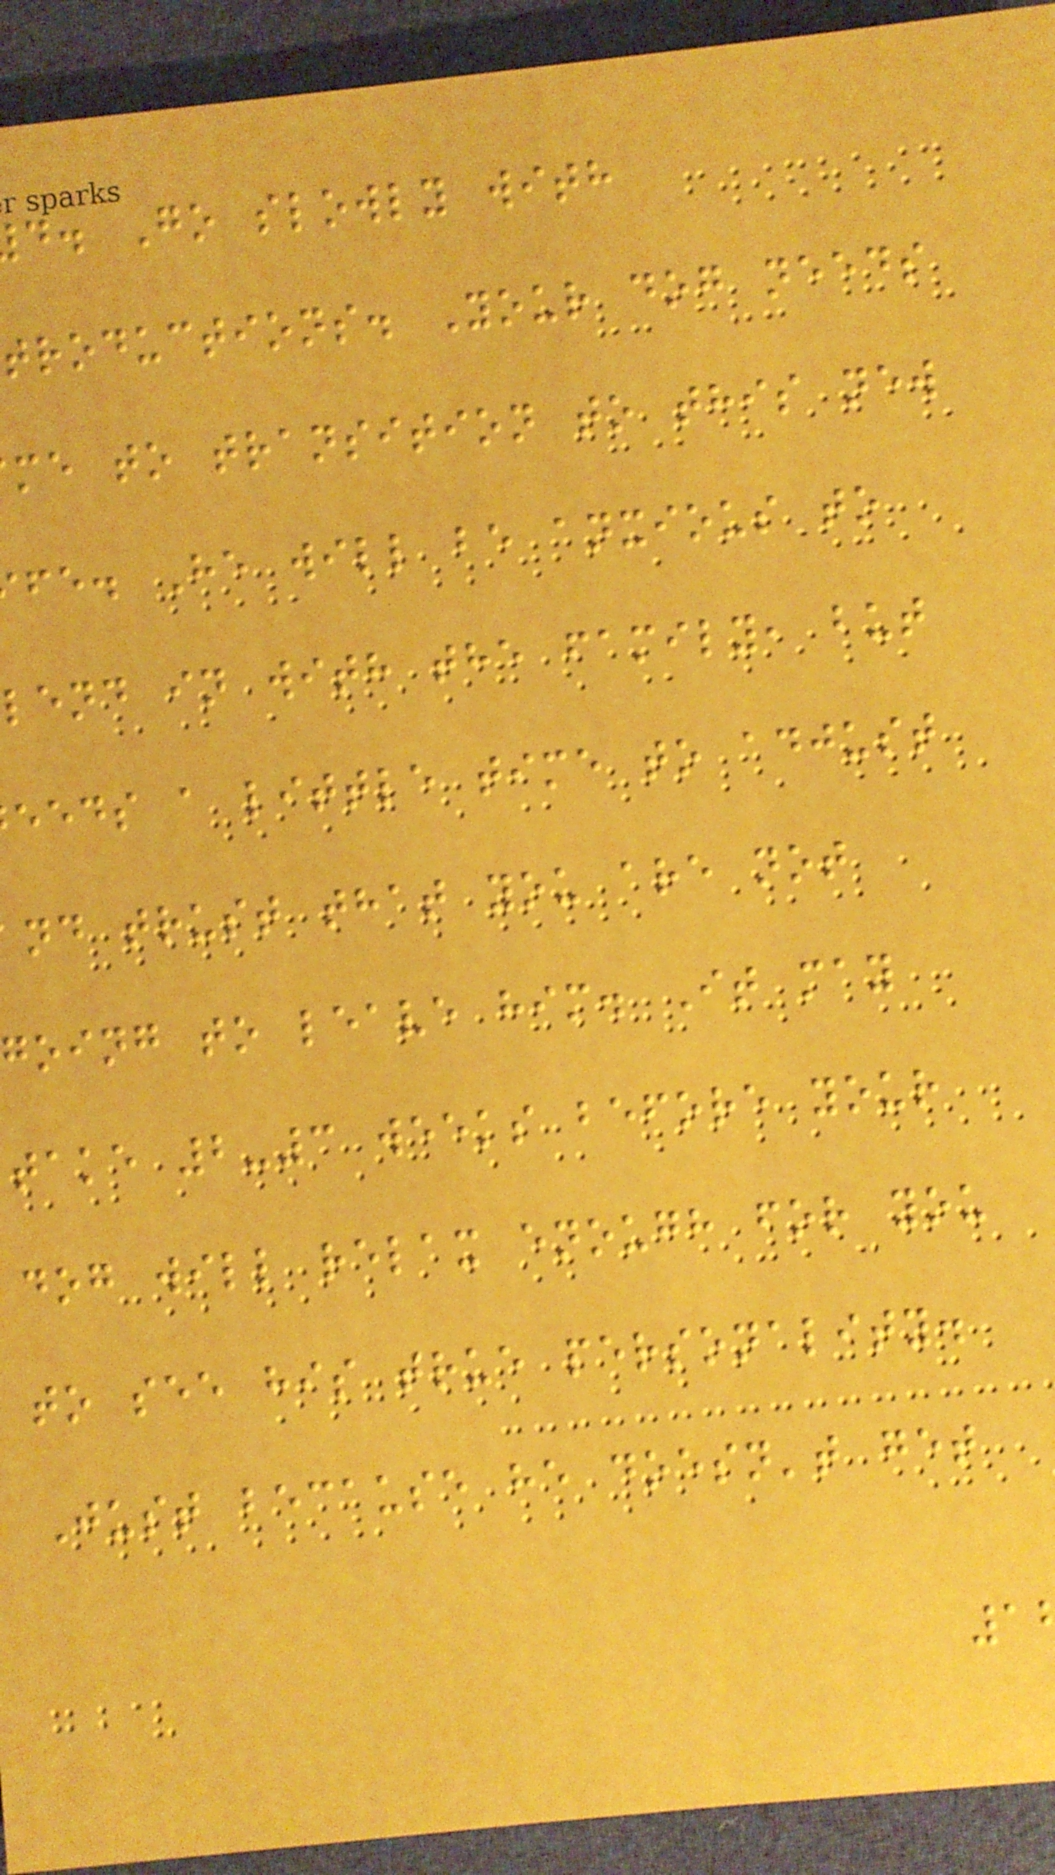d. Go slowly with
troductions. Your dog needs
me to transition to this new
fe. He will be anxious to
lend in with the family, but
eeds a little time to adjust
nd trust that you are not
going to leave him. It may
take 2-3 weeks before your
dog will relax enough for you
to see his true personality.
Just because he doesn't get
